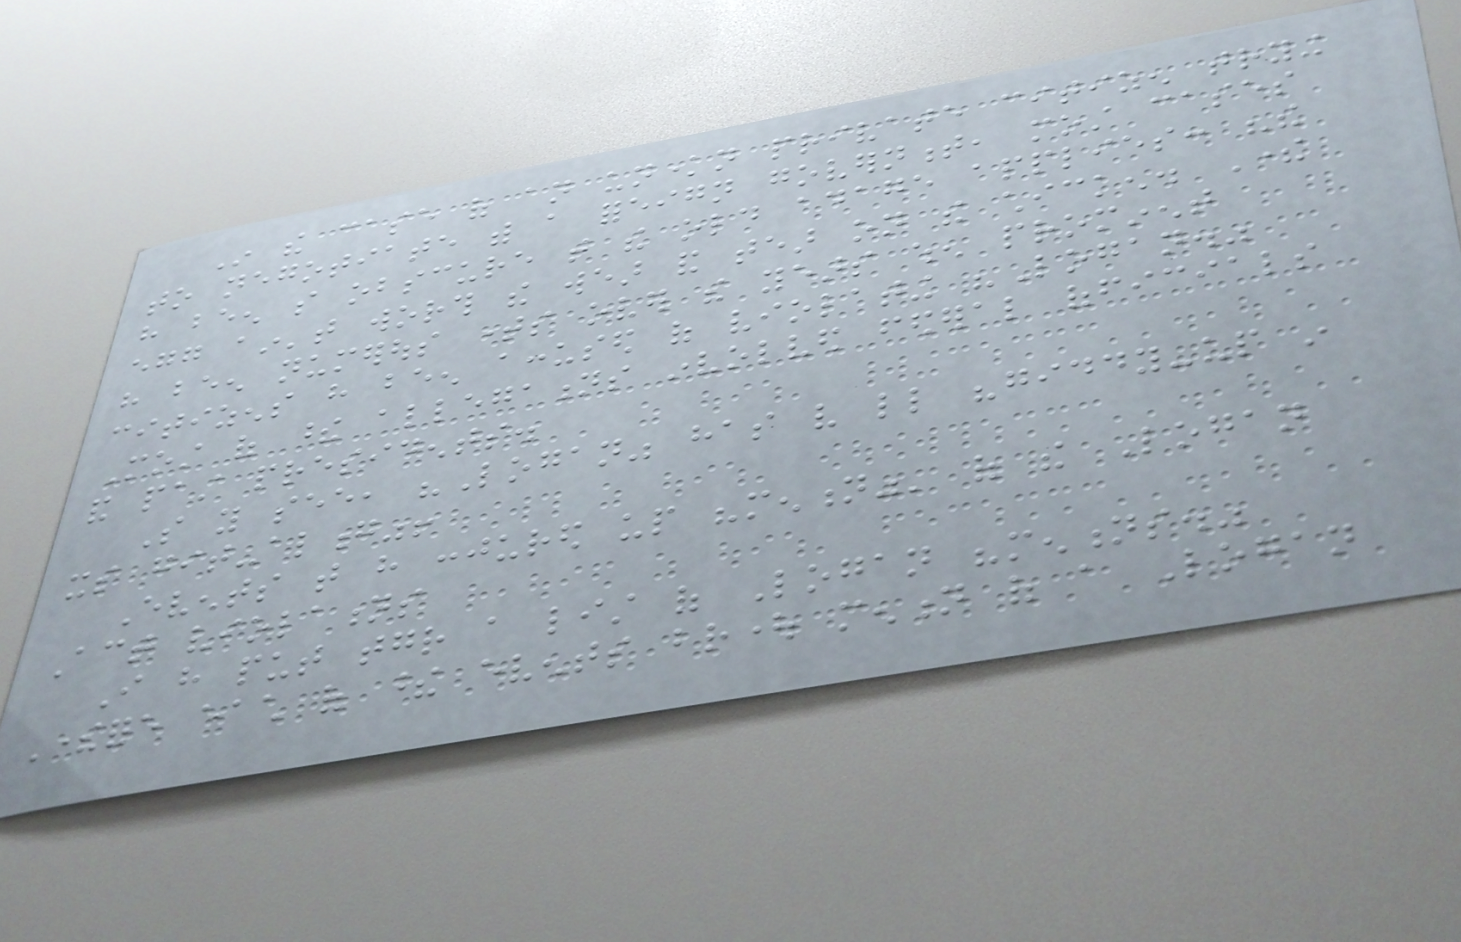In the case of an unknown private citizen trying
to negotiate with a foreign government, most cases
have been so obscure that the old adage applies: "the
egg ain't worth the wear and tear on the chicken. There
have been numerous times over the years when prominent
citizens have been accused of violating "Logan."
Most of these allegations involved federal officials
and past presidents.
So you see, "Logan" has very little "giddy-up in
its git-along"!
Events that have conjured up "mention"' of the Logan
Act violations
I have put together a list of Logan "mentions."
Therefore each of these events brought mention of a Logan
